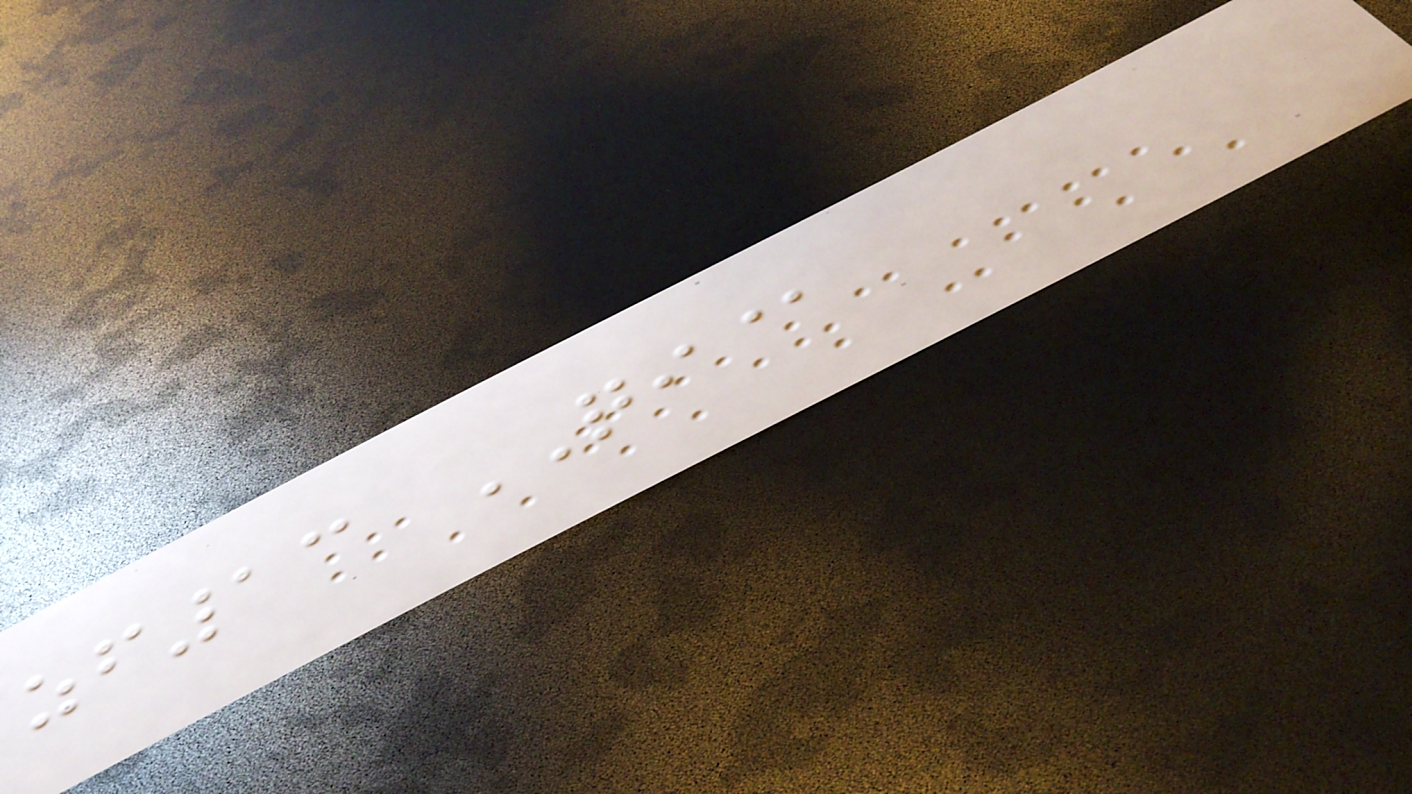zf13 QI@
